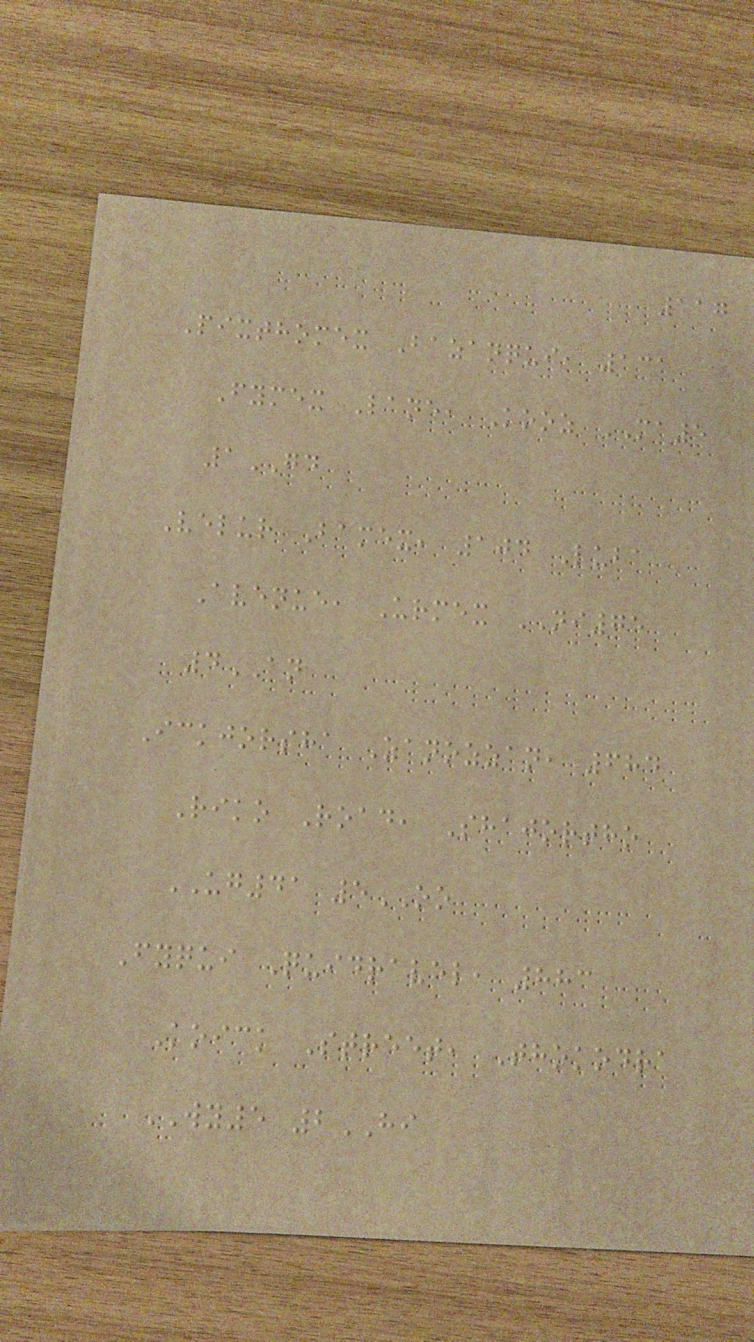117
Pixthomex Bazanqui, 131
Fymex Lane, Kooz MA5
1GD
Velur Bamex, 104 Luba
Avenue, Urmex NI75
4AN
Ickjorsha Zanozzan, 684
Riko Road, Shajortho
UG41 5OO
Fyqui Quidravel, 883
Koick Street, Thokodra
WY5 2HI
